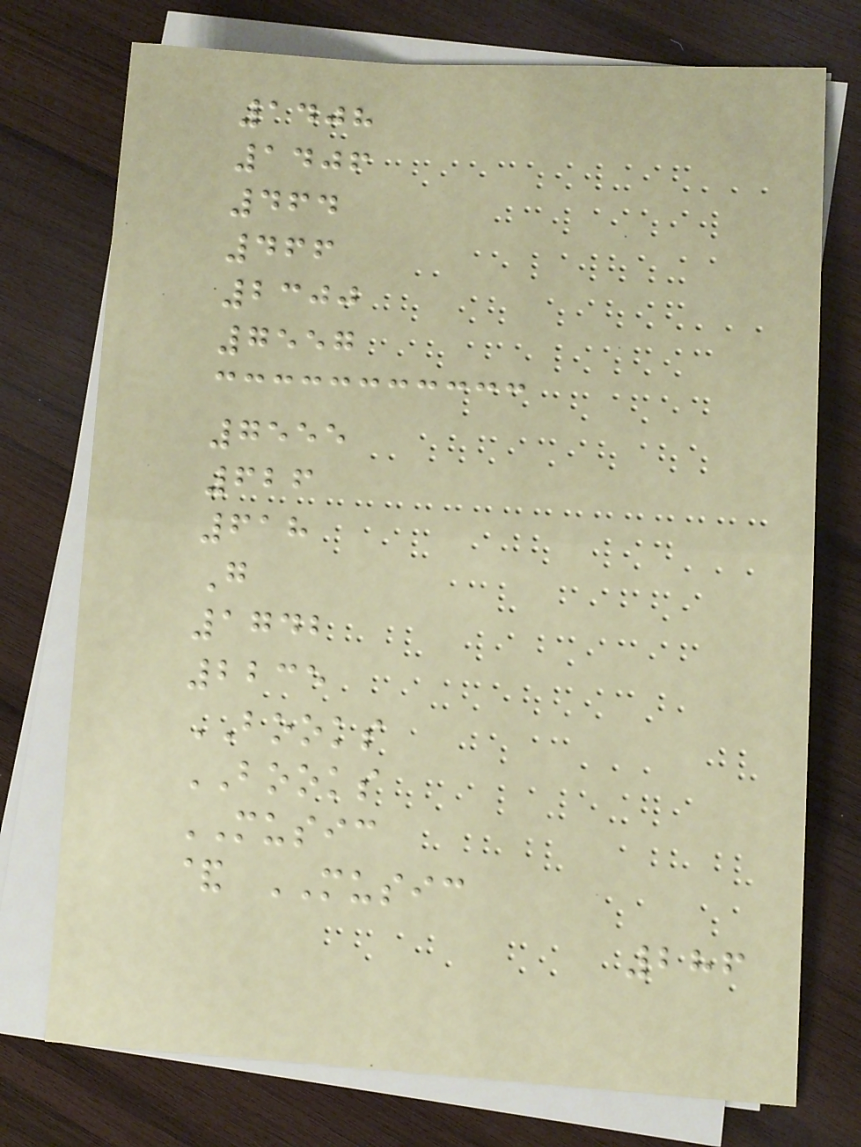1408
1406
464
466
2300
7557
7555
626
618
G
1742
2235
BOOKS
BOOKS
MUSIC
& MUSIC
286
